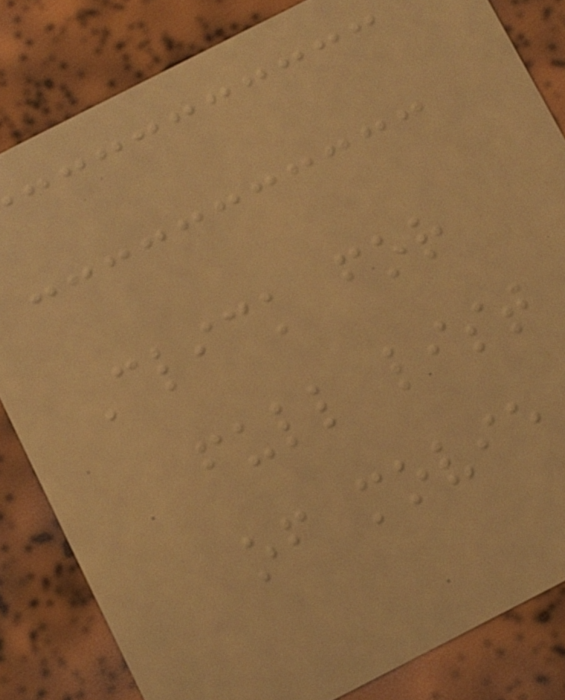Click for
full list
of movie
